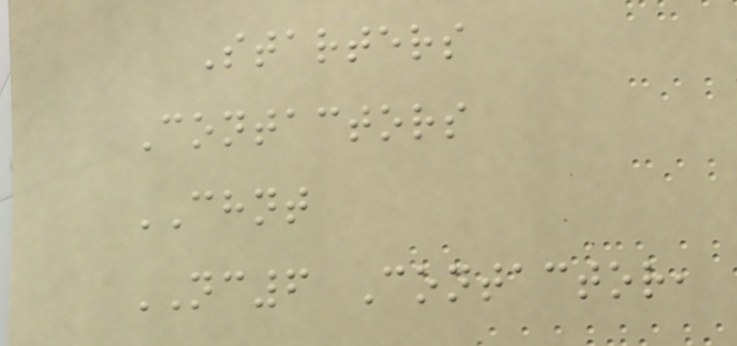Starters
Contactors
CHNT
NC6 Contactor,
